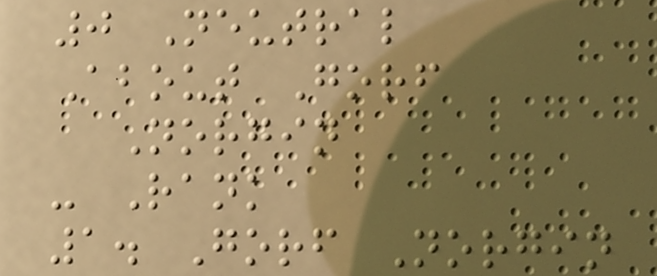0 Neutral
About Gorf
Norgin
- Rank
1. Gorf Norgin
